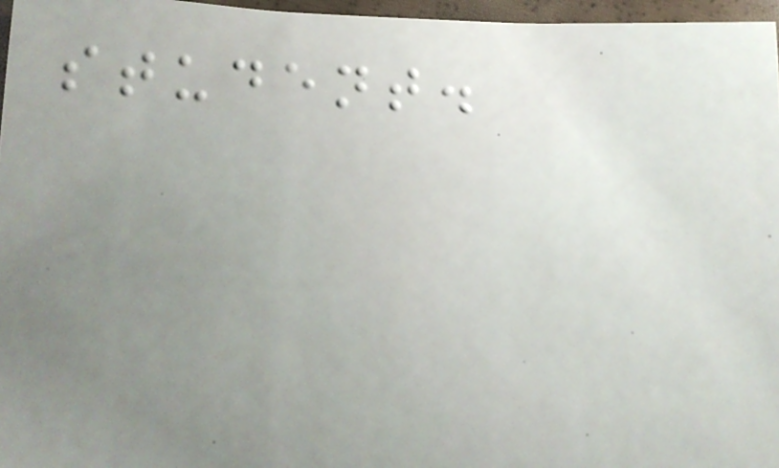student.
